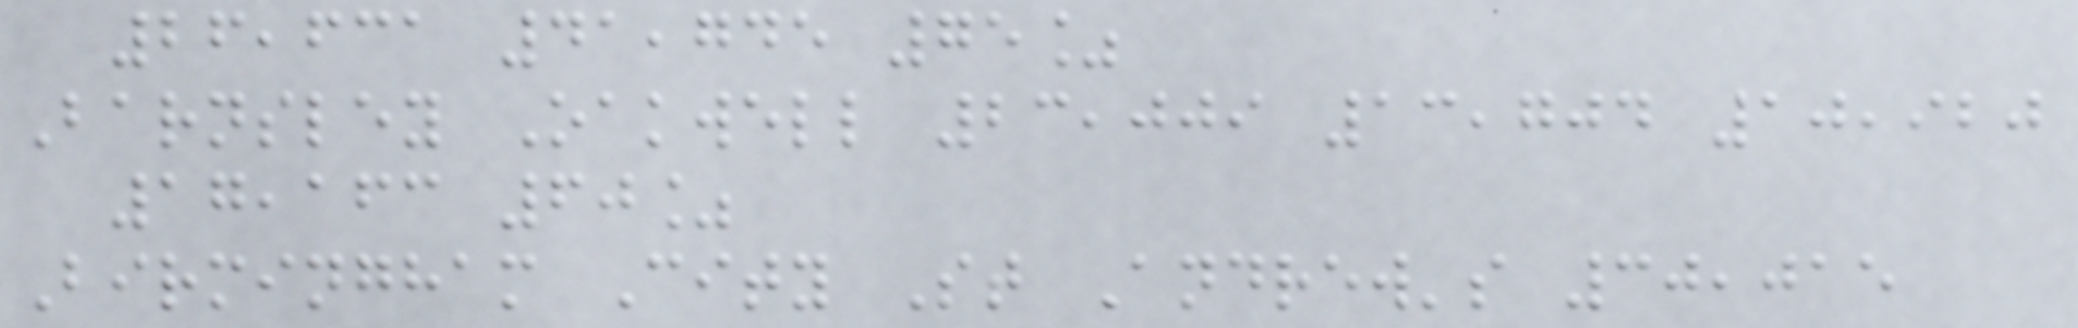26,631 41,745 75%
Barnsley Oakwell 23,009 13,704 10,920
17,163 60%
Birmingham City St Andrew's 30,015
